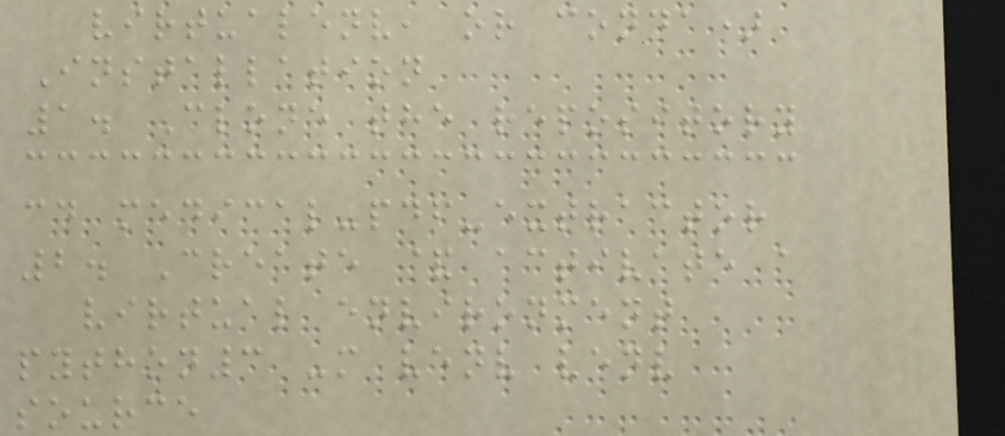virtualenv, or conda)
Installation
1. Clone the repository
cd medical-pdf-extractor
2. Create & activate a
virtual environment
python3 -m venv venv
source
